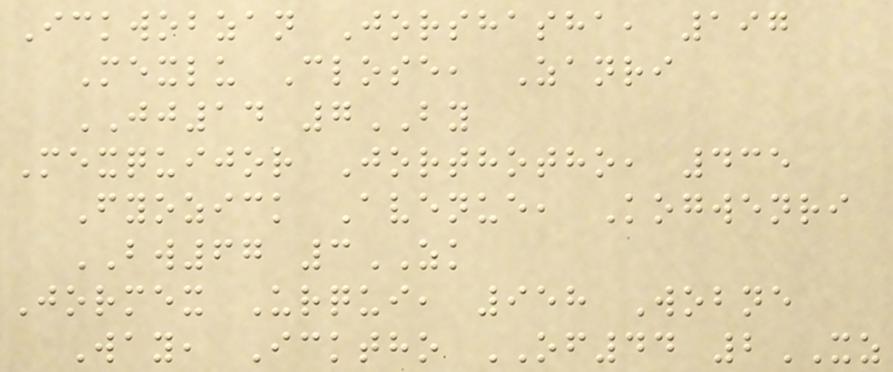Ickwobzan Jorshasha, 197
Mexlu Close, Zanri
JJ14 7BY
Mexquijor Jorthotho, 435
Fyozick Avenue, Kogwenri
BW67 3ZK
Jormex Urqui, 958 Wobne
Way, Icktho OF44 2XZ
